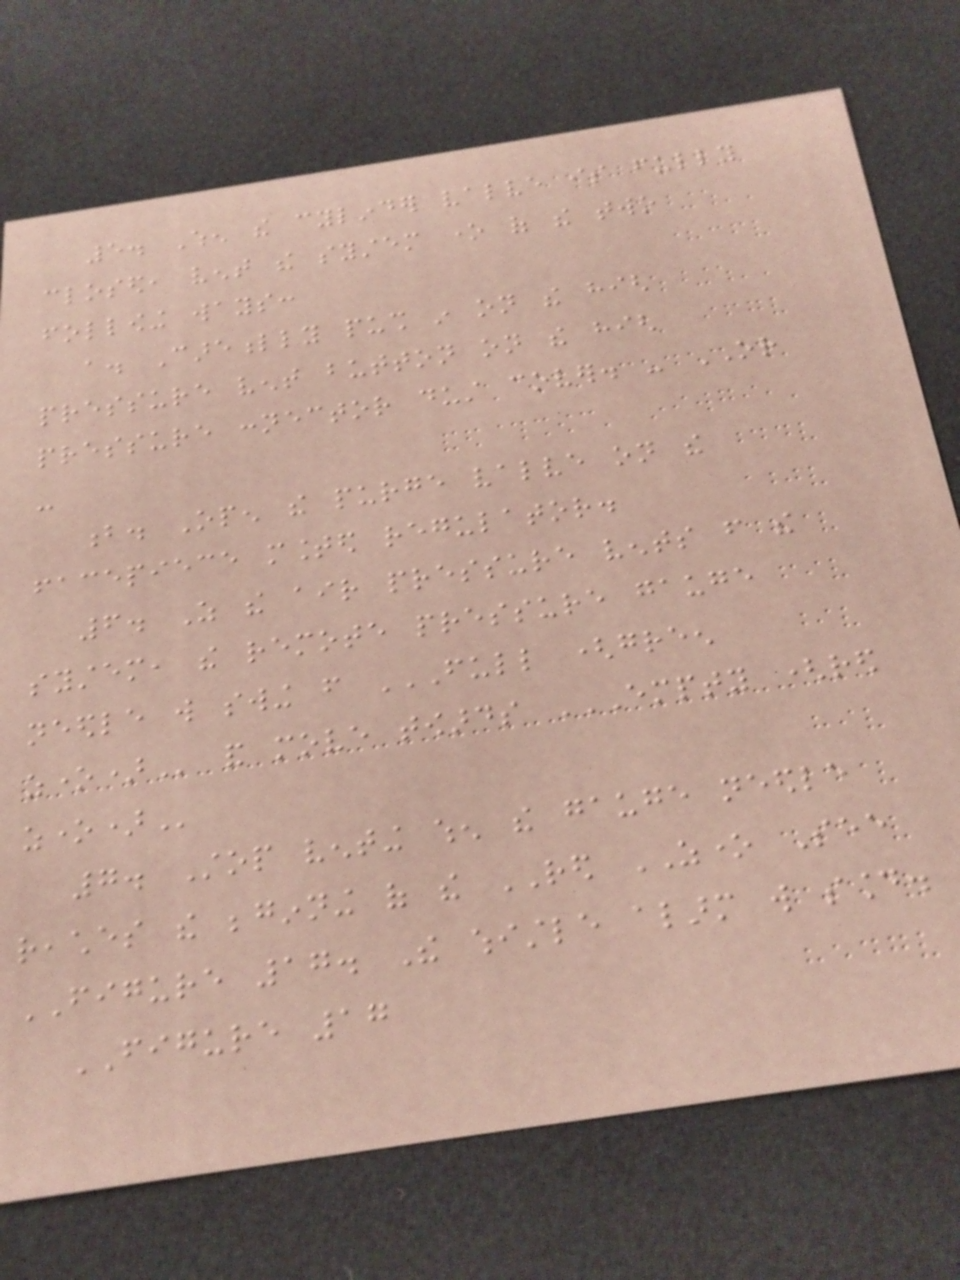5. When the cylinder valve is fully
closed, vent the system one of the two
following ways:
a. Carefully push in on the high
pressure vent button on the high
pressure connector dust cover. - OR
-
b. Open the purge valve on the
facepiece mounted regulator.
6. As the air pressure vents from the
system, the remote pressure gauge
needle will swing from FULL (GREEN
ZONE) and move towards EMPTY (RED
ZONE)
7. Stop venting when the gauge needle
reaches the beginning of the RED ZONE See
FIGURE 17. The whistle alarm will sound.
FIGURE 17
